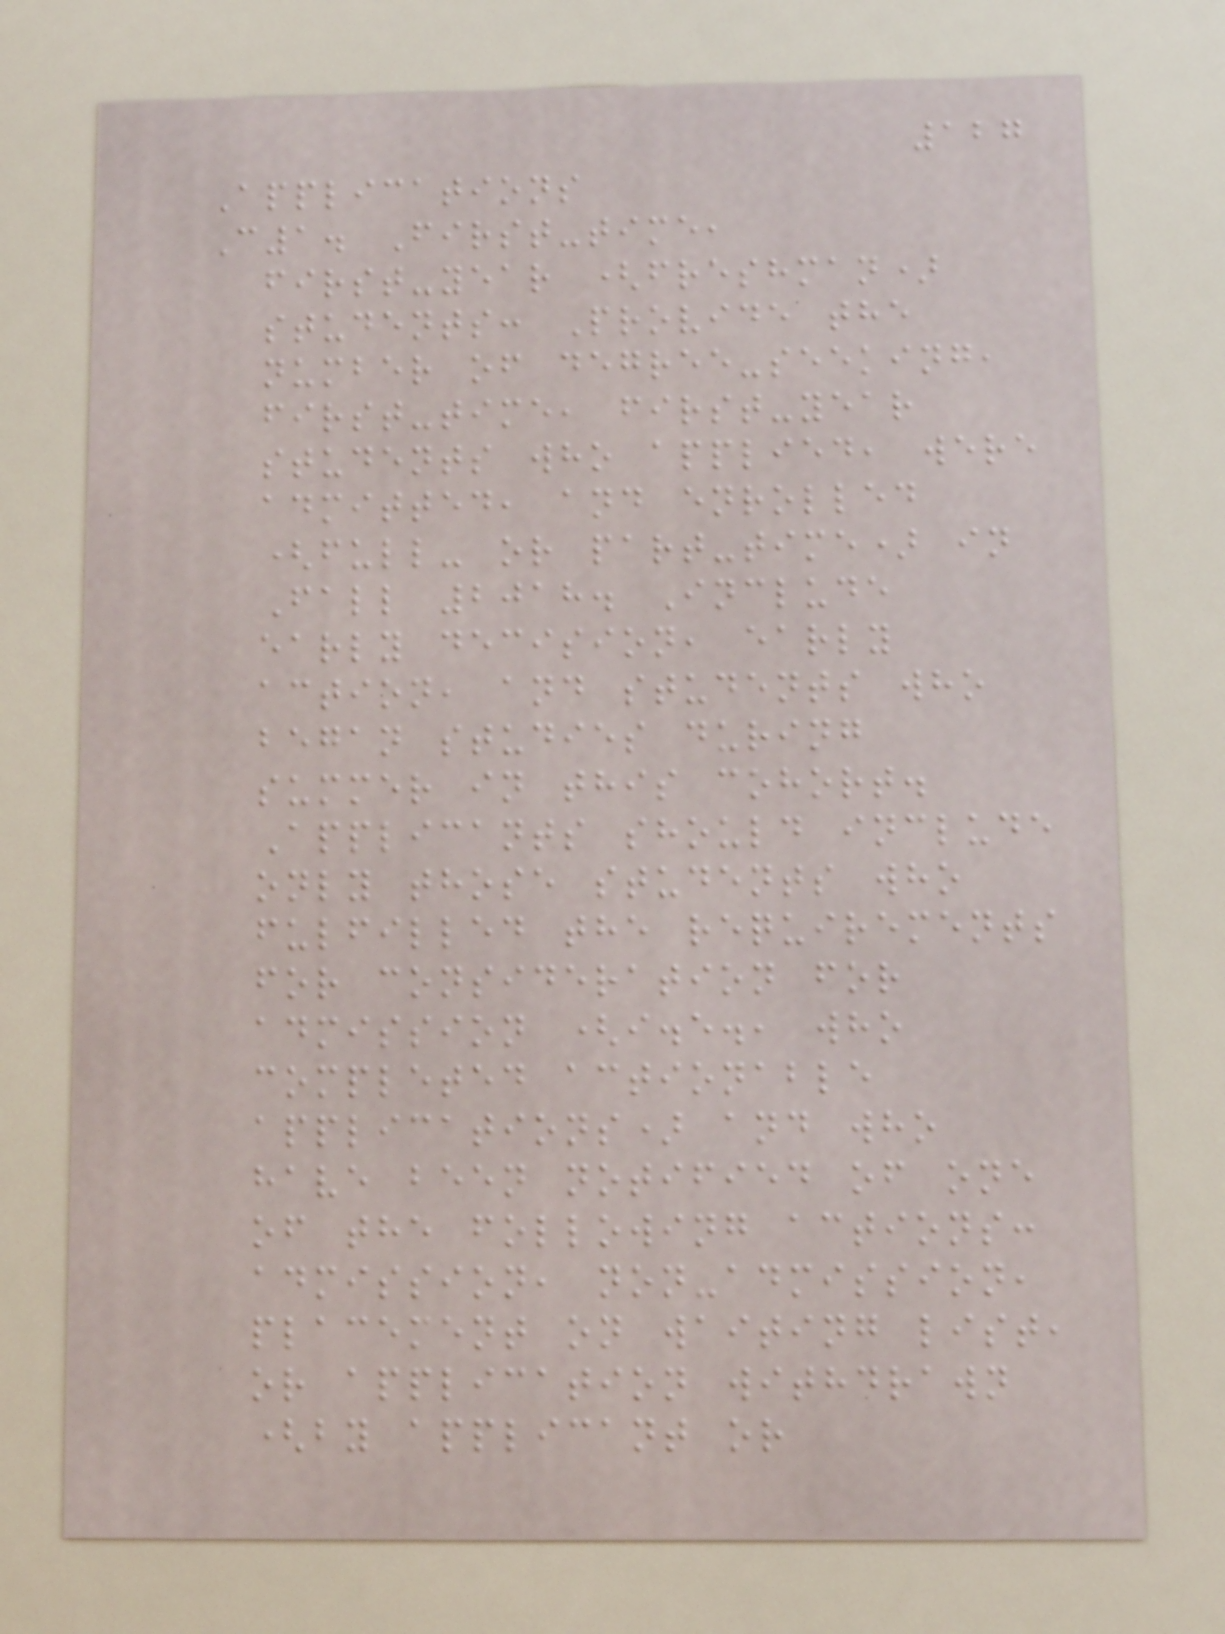127
Applications
C1. First-time,
first-year (freshman)
students: Provide the
number of degree-seeking,
first-time, first-year
students who applied, were
admitted, and enrolled
(full- or part-time) in
Fall 2018. Include
early decision, early
action, and students who
began studies during
summer in this cohort.
Applicants should include
only those students who
fulfilled the requirements
for consideration for
admission (i.e., who
completed actionable
applications) and who
have been notified of one
of the following actions:
admission, non-admission,
placement on waiting list,
or application withdrawn
(by applicant or
